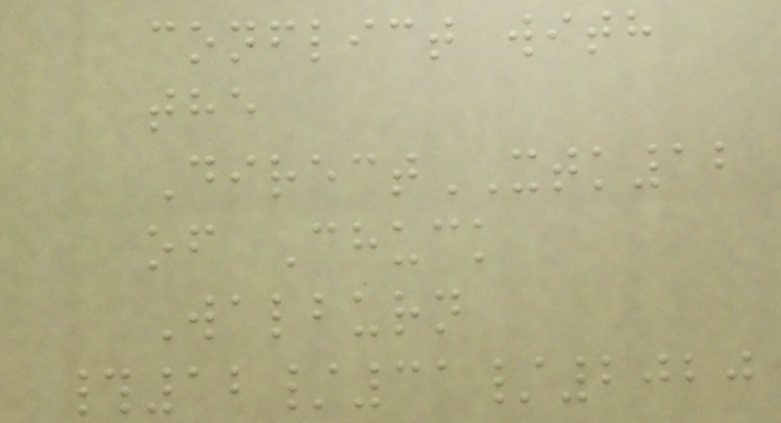conflict with
the
DirectXTK12
of Chuck
Walburn
#12/31/2020
